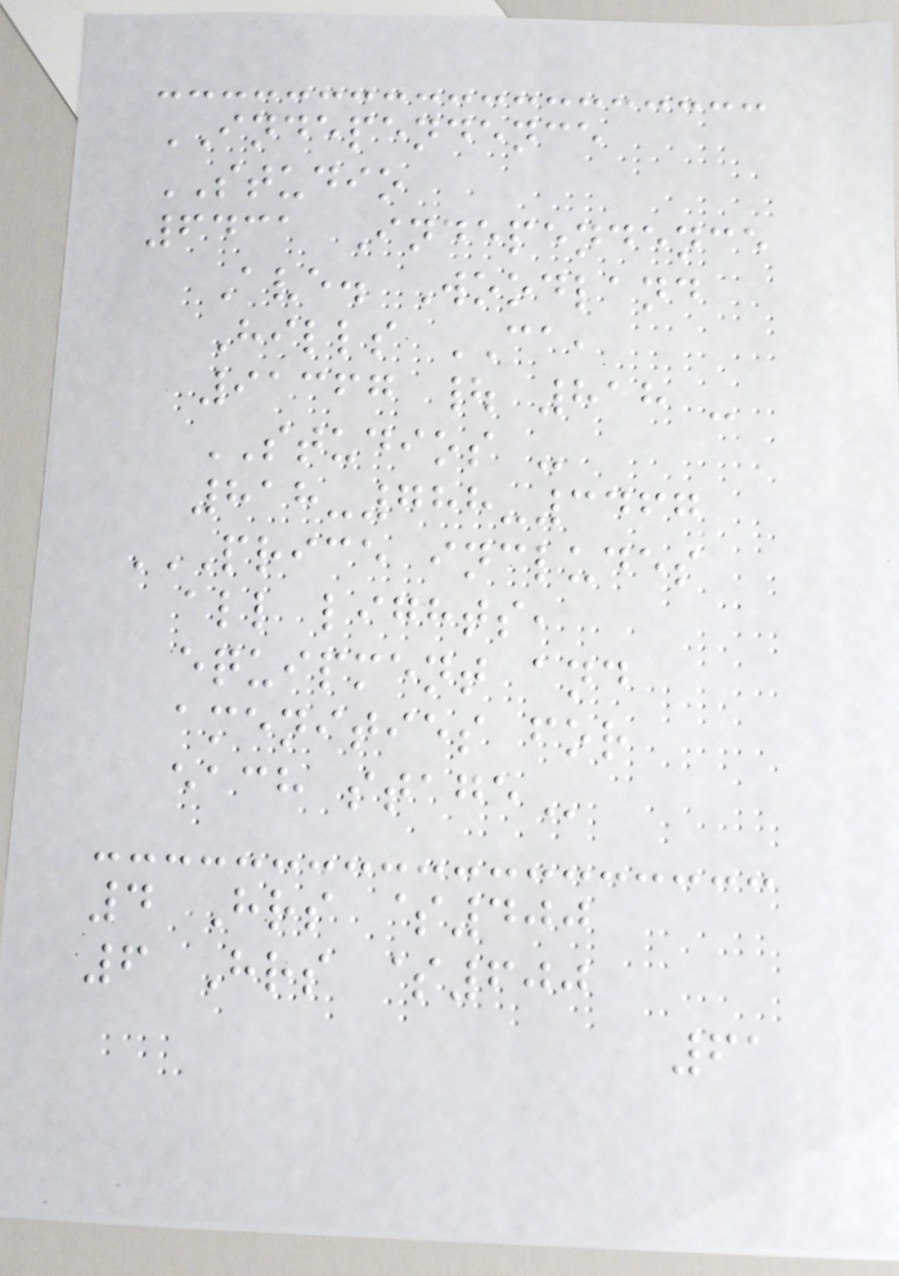INDEPENDENCE
STUDIO
6431 Independence
Ave. Woodland
Hills CA,
91367 | 818 -
STUDIOS -
818-788-3467
PRICE INCLUDES
ALL LIGHTS,
EQUIPMENT AND
AMENITIES FOR
EACH STAGE
4 Hrs $400
6 Hrs $600
61
